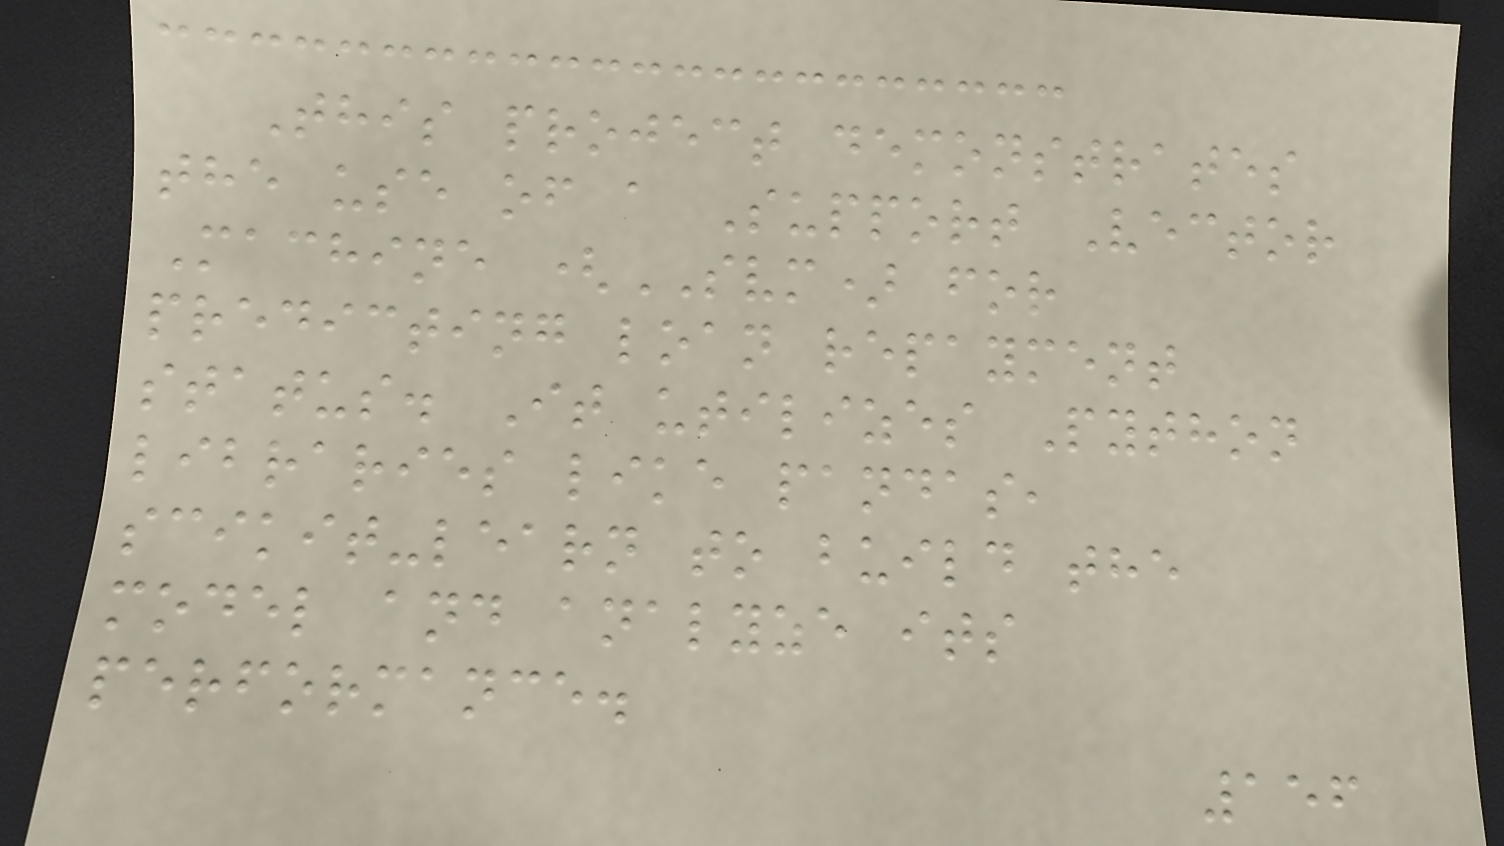This project demonstrates
the use of a Support Vector
Machine (SVM) for
predicting loan repayment
status. It utilizes Python
libraries like pandas,
scikit-learn to build the
model and analyze its
performance.
156
